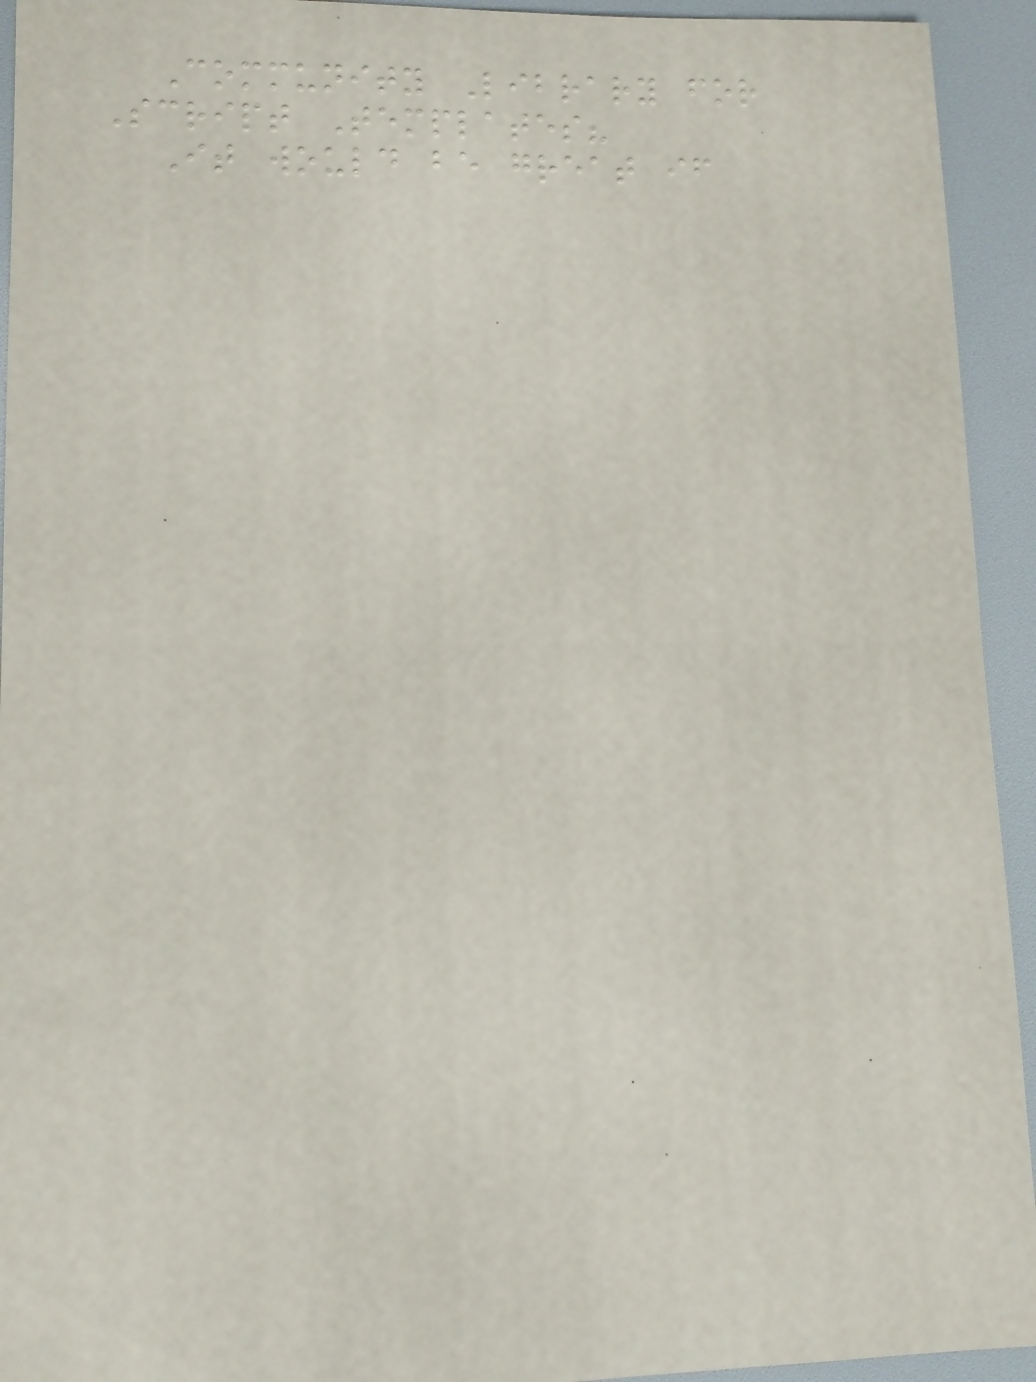Community Library for
Script Templates?
It would be great if
